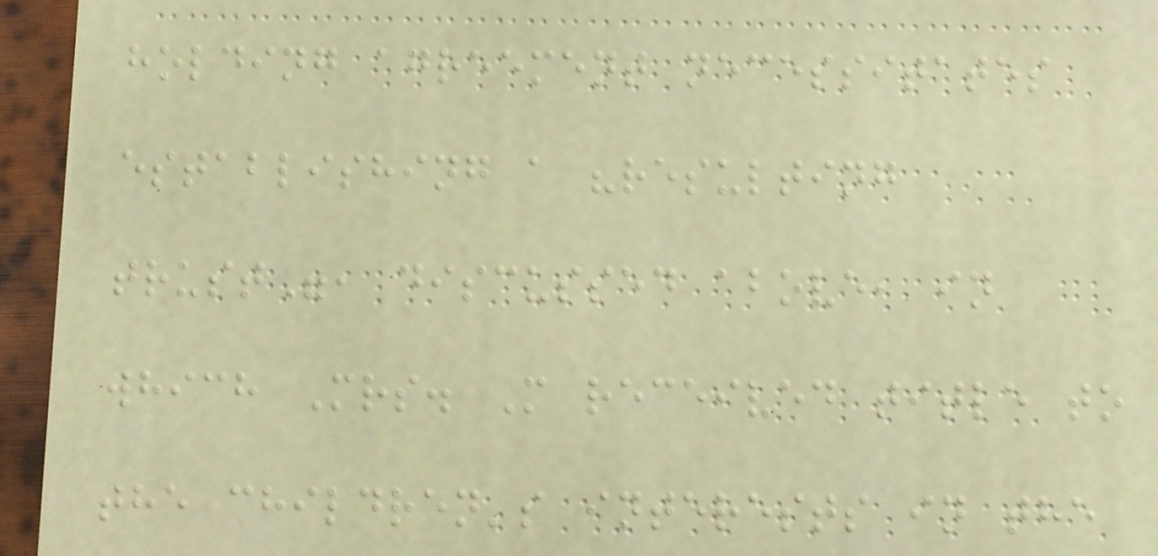holding agreement necessitates
establishing a "resulting
trust", discussed above, in
which Mrs. M received title to
the children's interests in the
